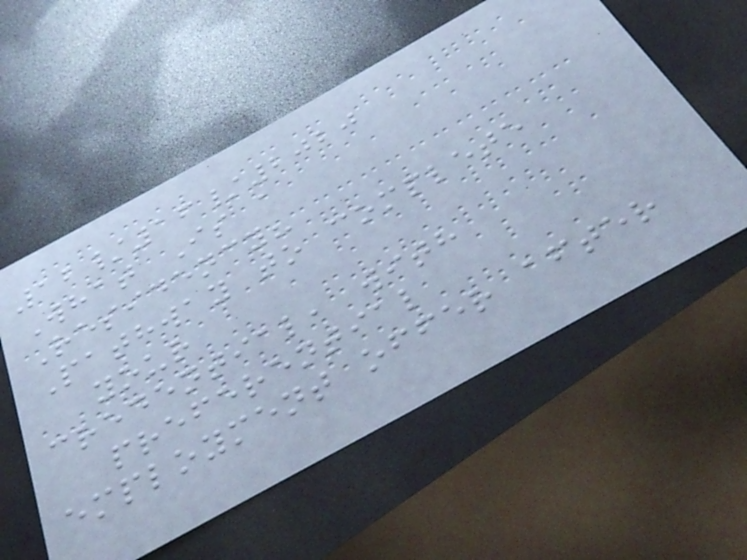12/16/2020
What Is a
Residency?
Pathway to complete
your
credential, with
preferential
employment offer after
